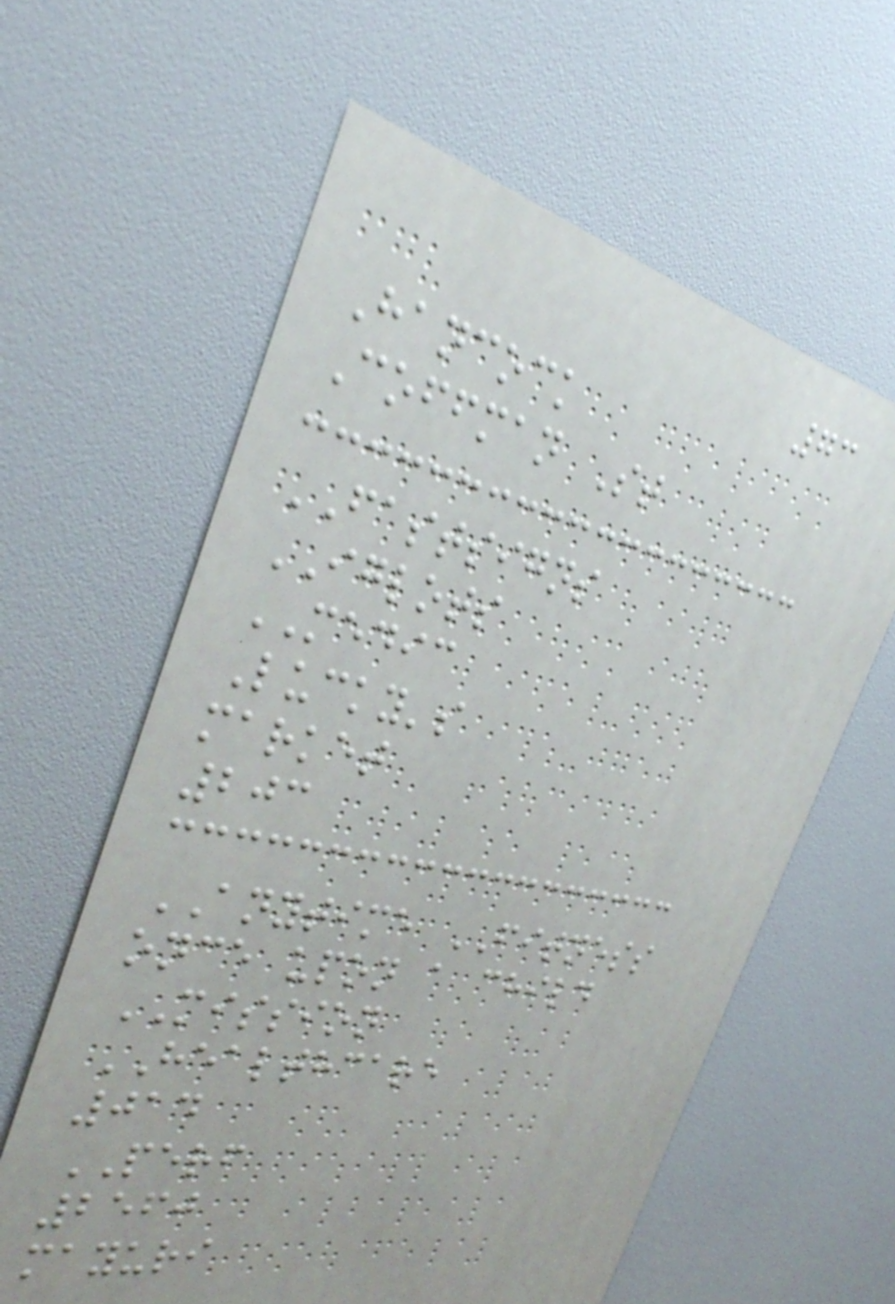73
Hancock
Coffman St
FASTSIGNS
IGLOTS
MEDIC
Lucky's
market
203
ANYTIME FITNESS
once upon a child
MISSION
HEALTHCARE
014
PERF
2560
mayuri
